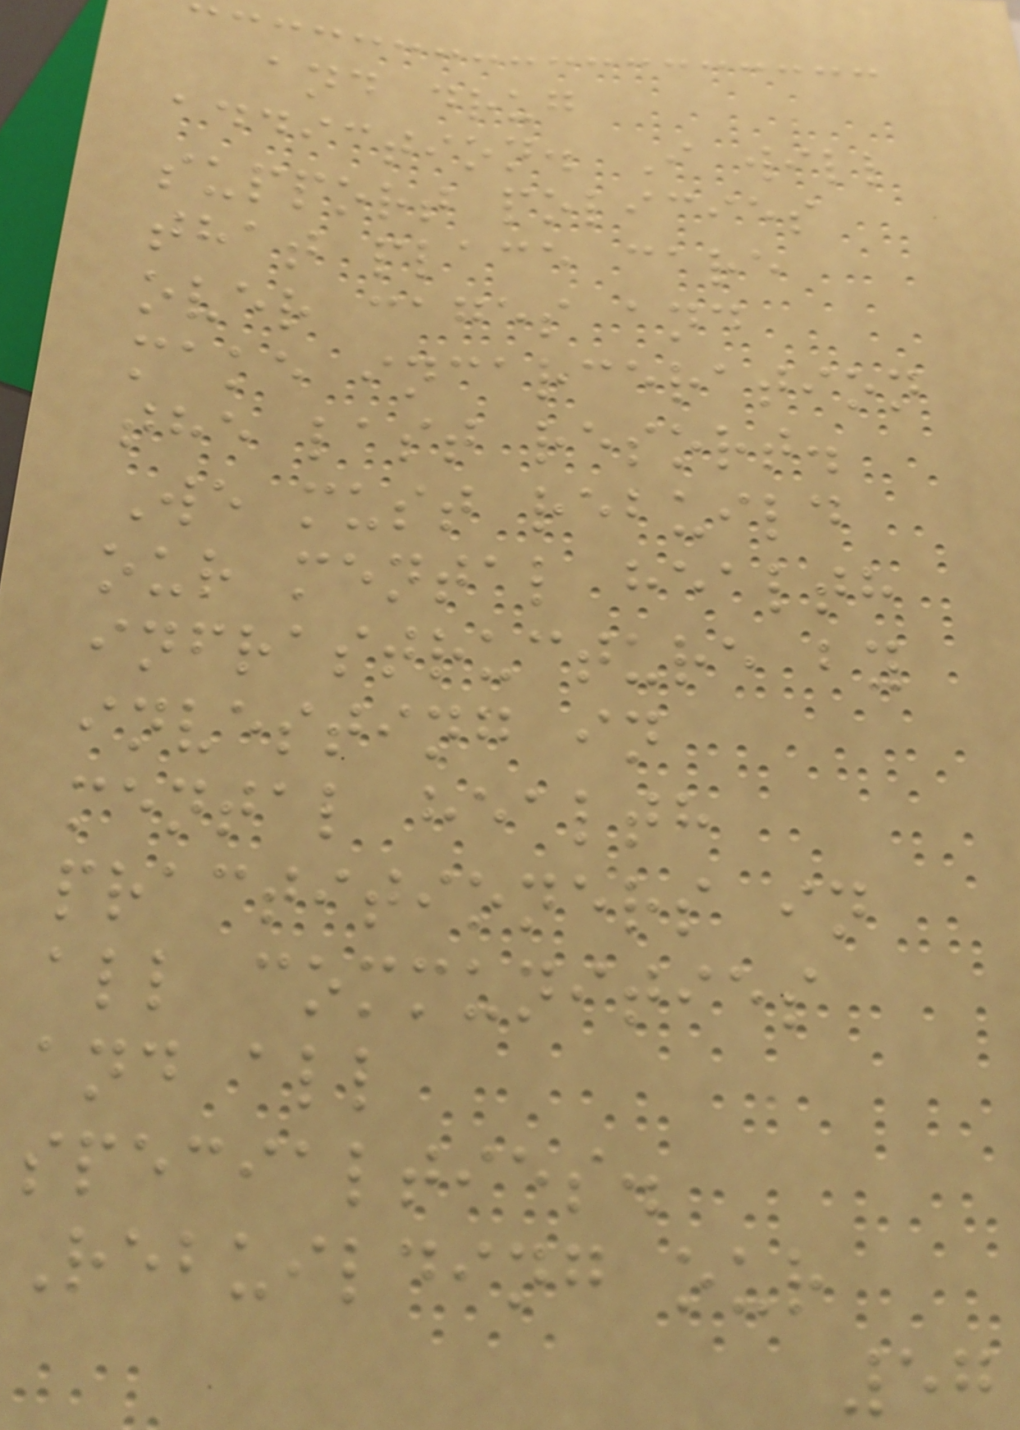and drug
addiction. I will
support policies
that place care
over cages and
make incarceration
the last resort.
We must rebuild
our mental health
infrastructure by
investing in
mental health
practitioners in
all communities
and all
specialties.
Rebuilding our
57
